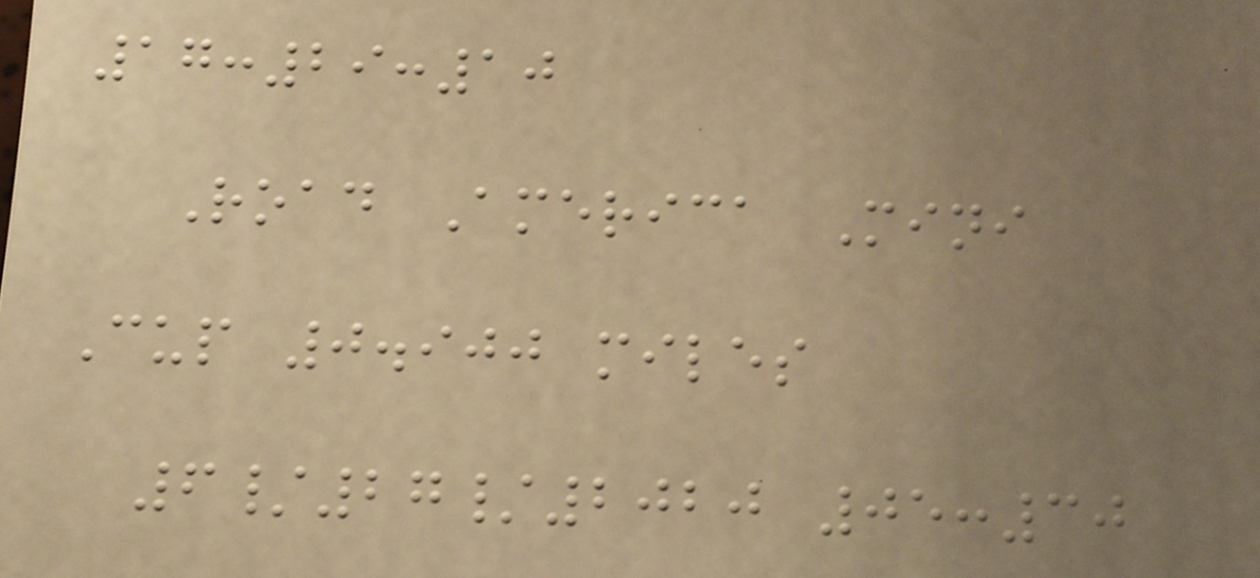17:29:10
Road America Mini
Cup 0.900 miles
6/27/2020 05:30
